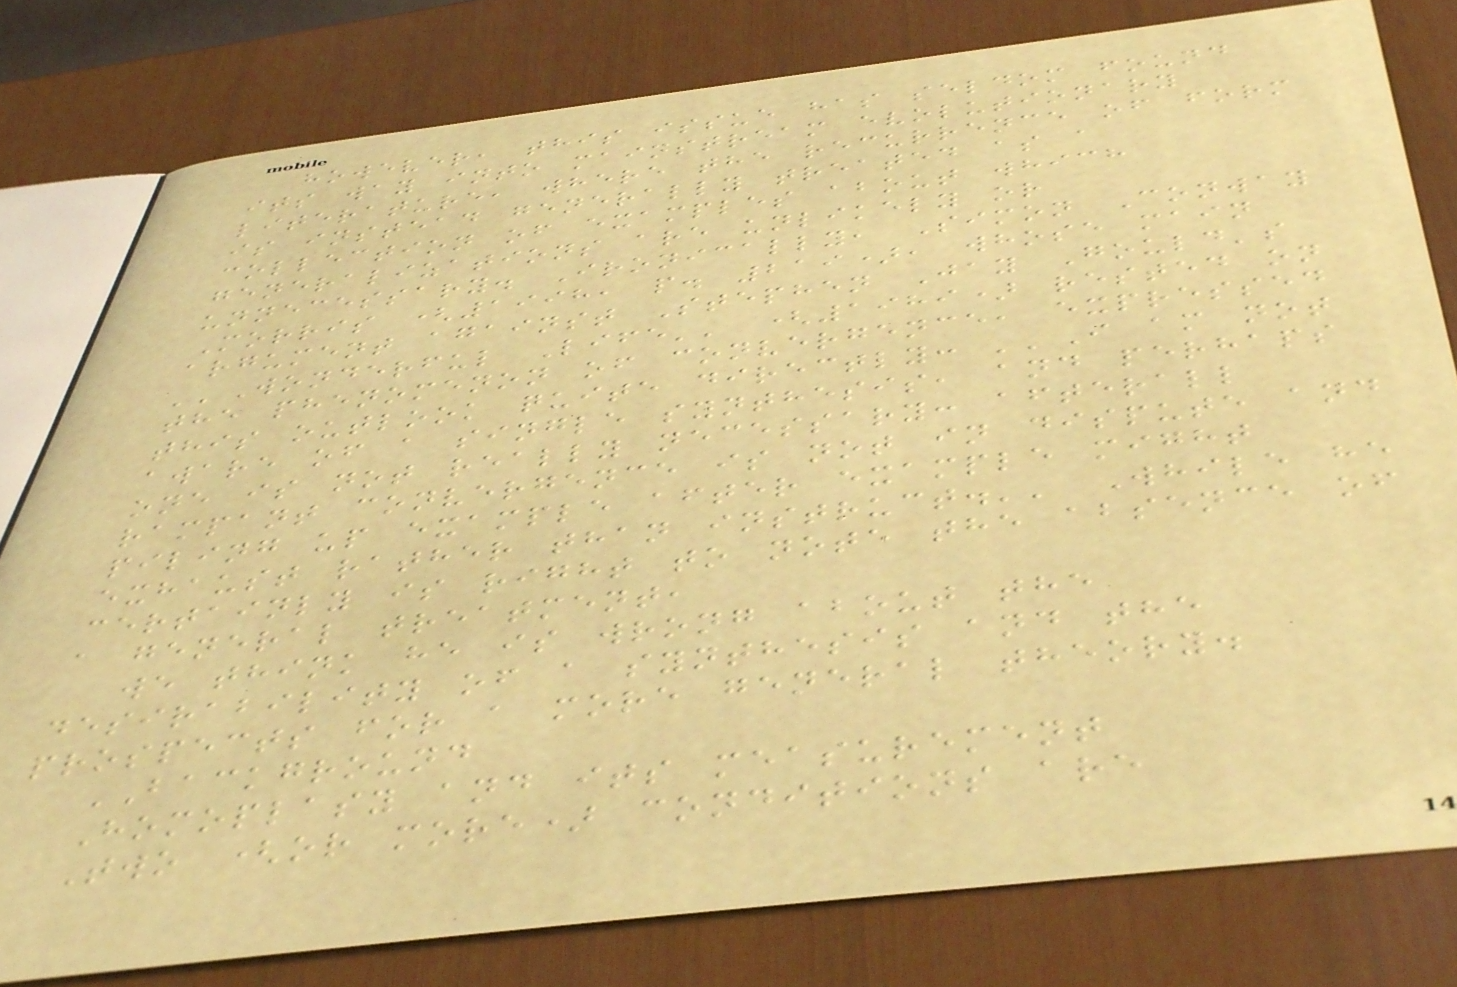however, this issue has seldom found
its way into mainstream evolutionary
literature, where the recurrence of form
is instead generally treated as a
collection of examples about which
generalizations are unlikely or
unnecessary. Ironically, Simon Conway
Morris (1998, p. 219), whose main
argument against Stephen Jay Gould's
''Wonderful Life'' (1989) rested on
the phenomenon of convergence, expressed
this outlook quite directly: ''I am not
aware of a single synthesis, and perhaps
one is not really necessary: afterall
rampant convergence is not in dispute and
piling up example after example might
exhaust rather than instruct.'' While he
certainly is right to note the absence of
a general treatment,
we think he is wrong about the
desirability of a synthesis and the
prospects for a more general theory.
BACKGROUND
Homoplasy and its measurement
Two (or more) conditions are
